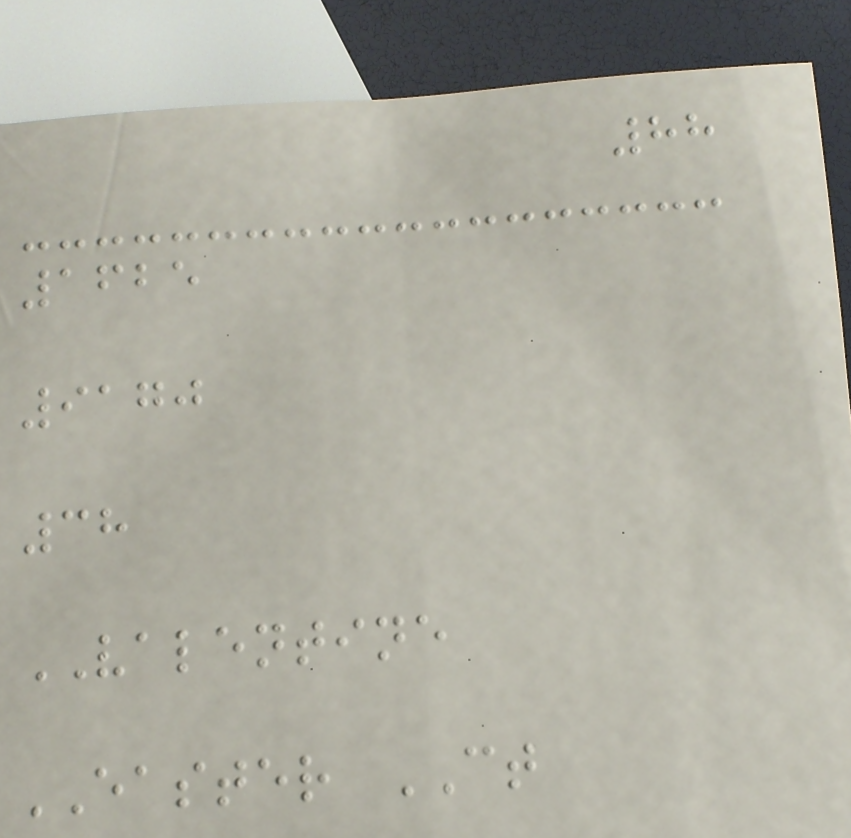88
1625
9170
38
VALENTINE
EASTER CT
